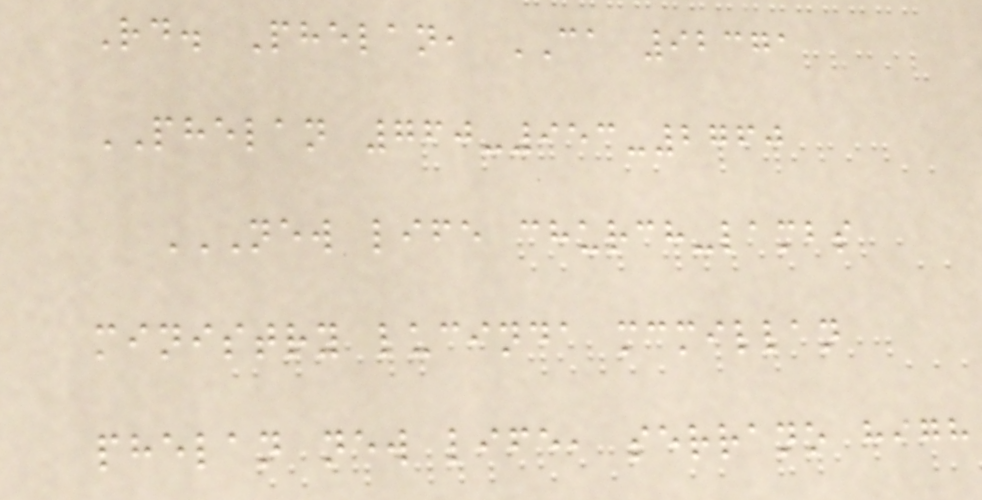Rd. Phelan, CA 92371
PHELAN 760-953-2760
NEW LIFE CHURCH-LAMBS
MINISTRY LUCINDA MCMILLAN
PHELAN NEW LIFE, SERRANO HIGH
